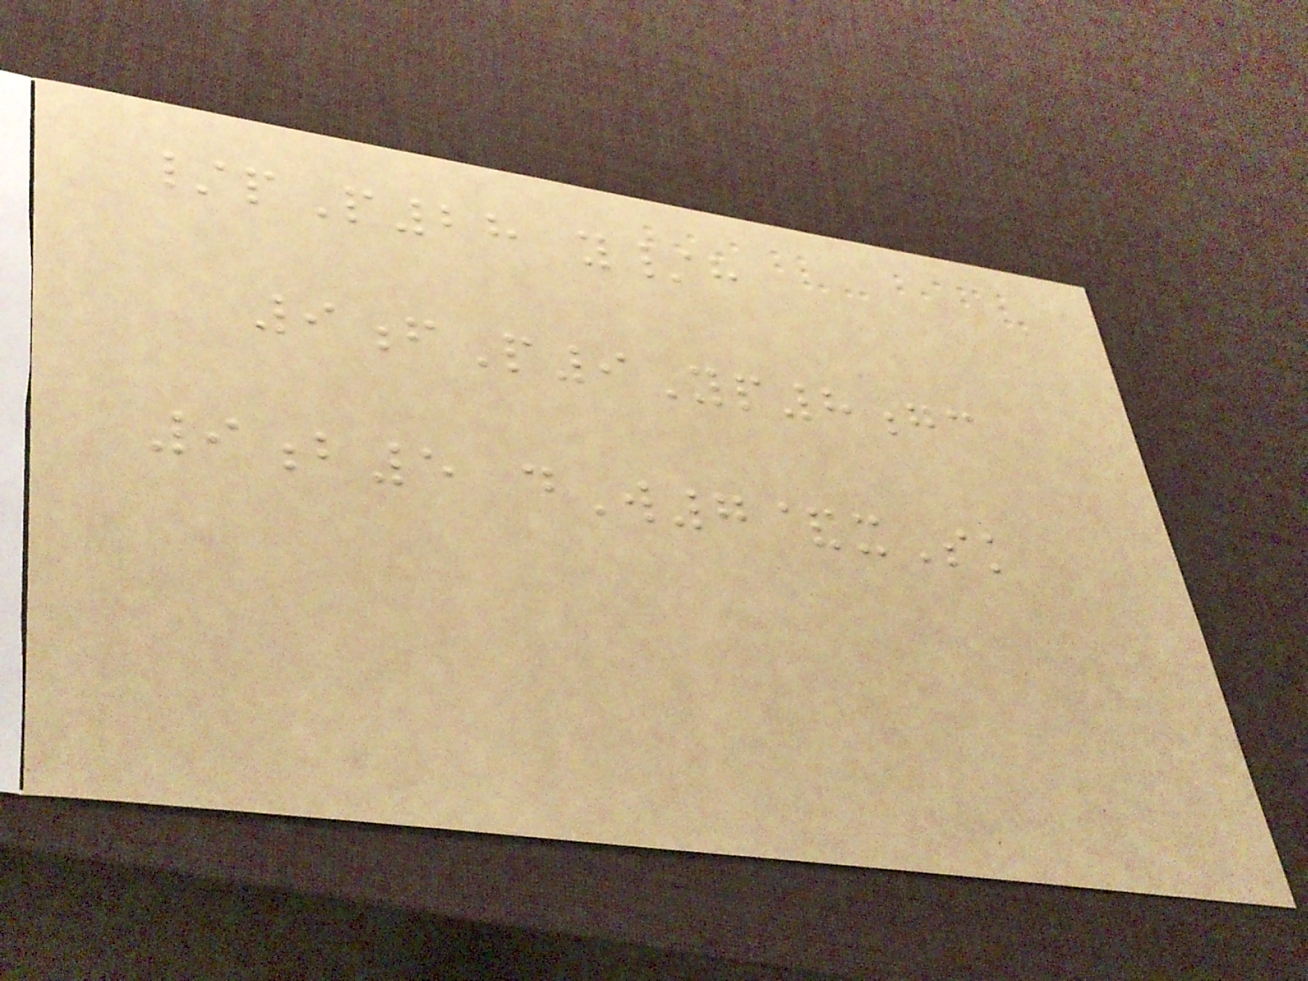/pP28 y/h
9fP9Yp8gc
9b5 dW7&xSk
